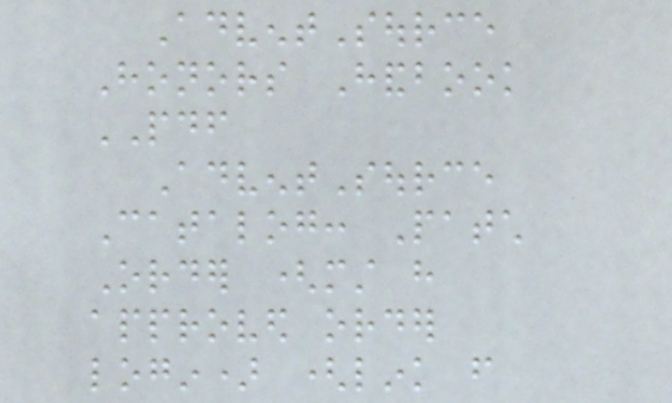AdventSource
Honors Handbook
PDF
AdventSource
Catalog: Patch
Order (must have
approved order
login) (link from
